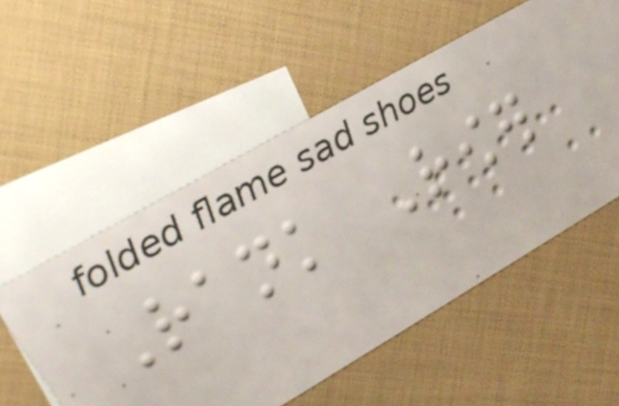Rank Rower
